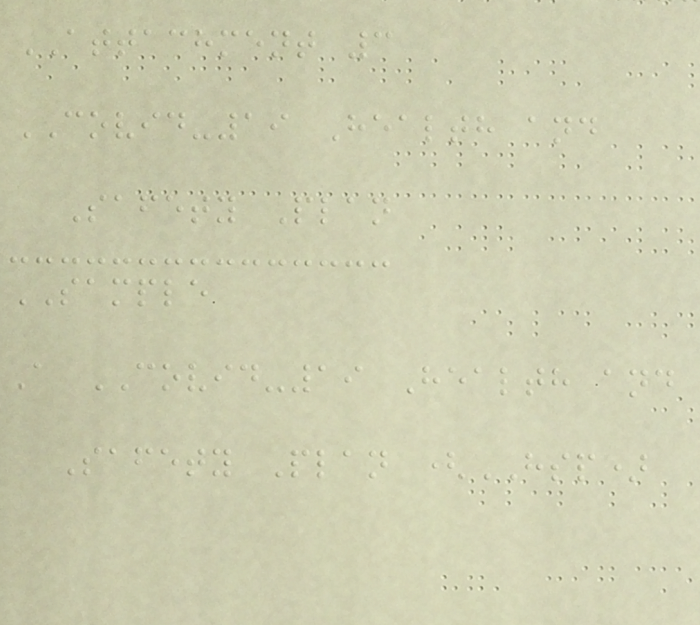ATTACHMENT 3
COVID-19 Health and
Safety Plan
SAMPLE
A COVID-19 Health and
Safety Plan (HSP)
